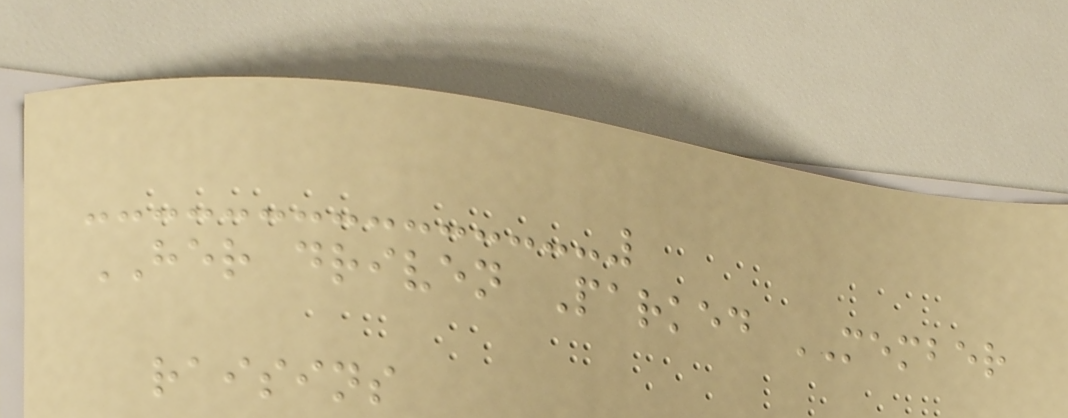HER driven Parked MEMBER
raisins
